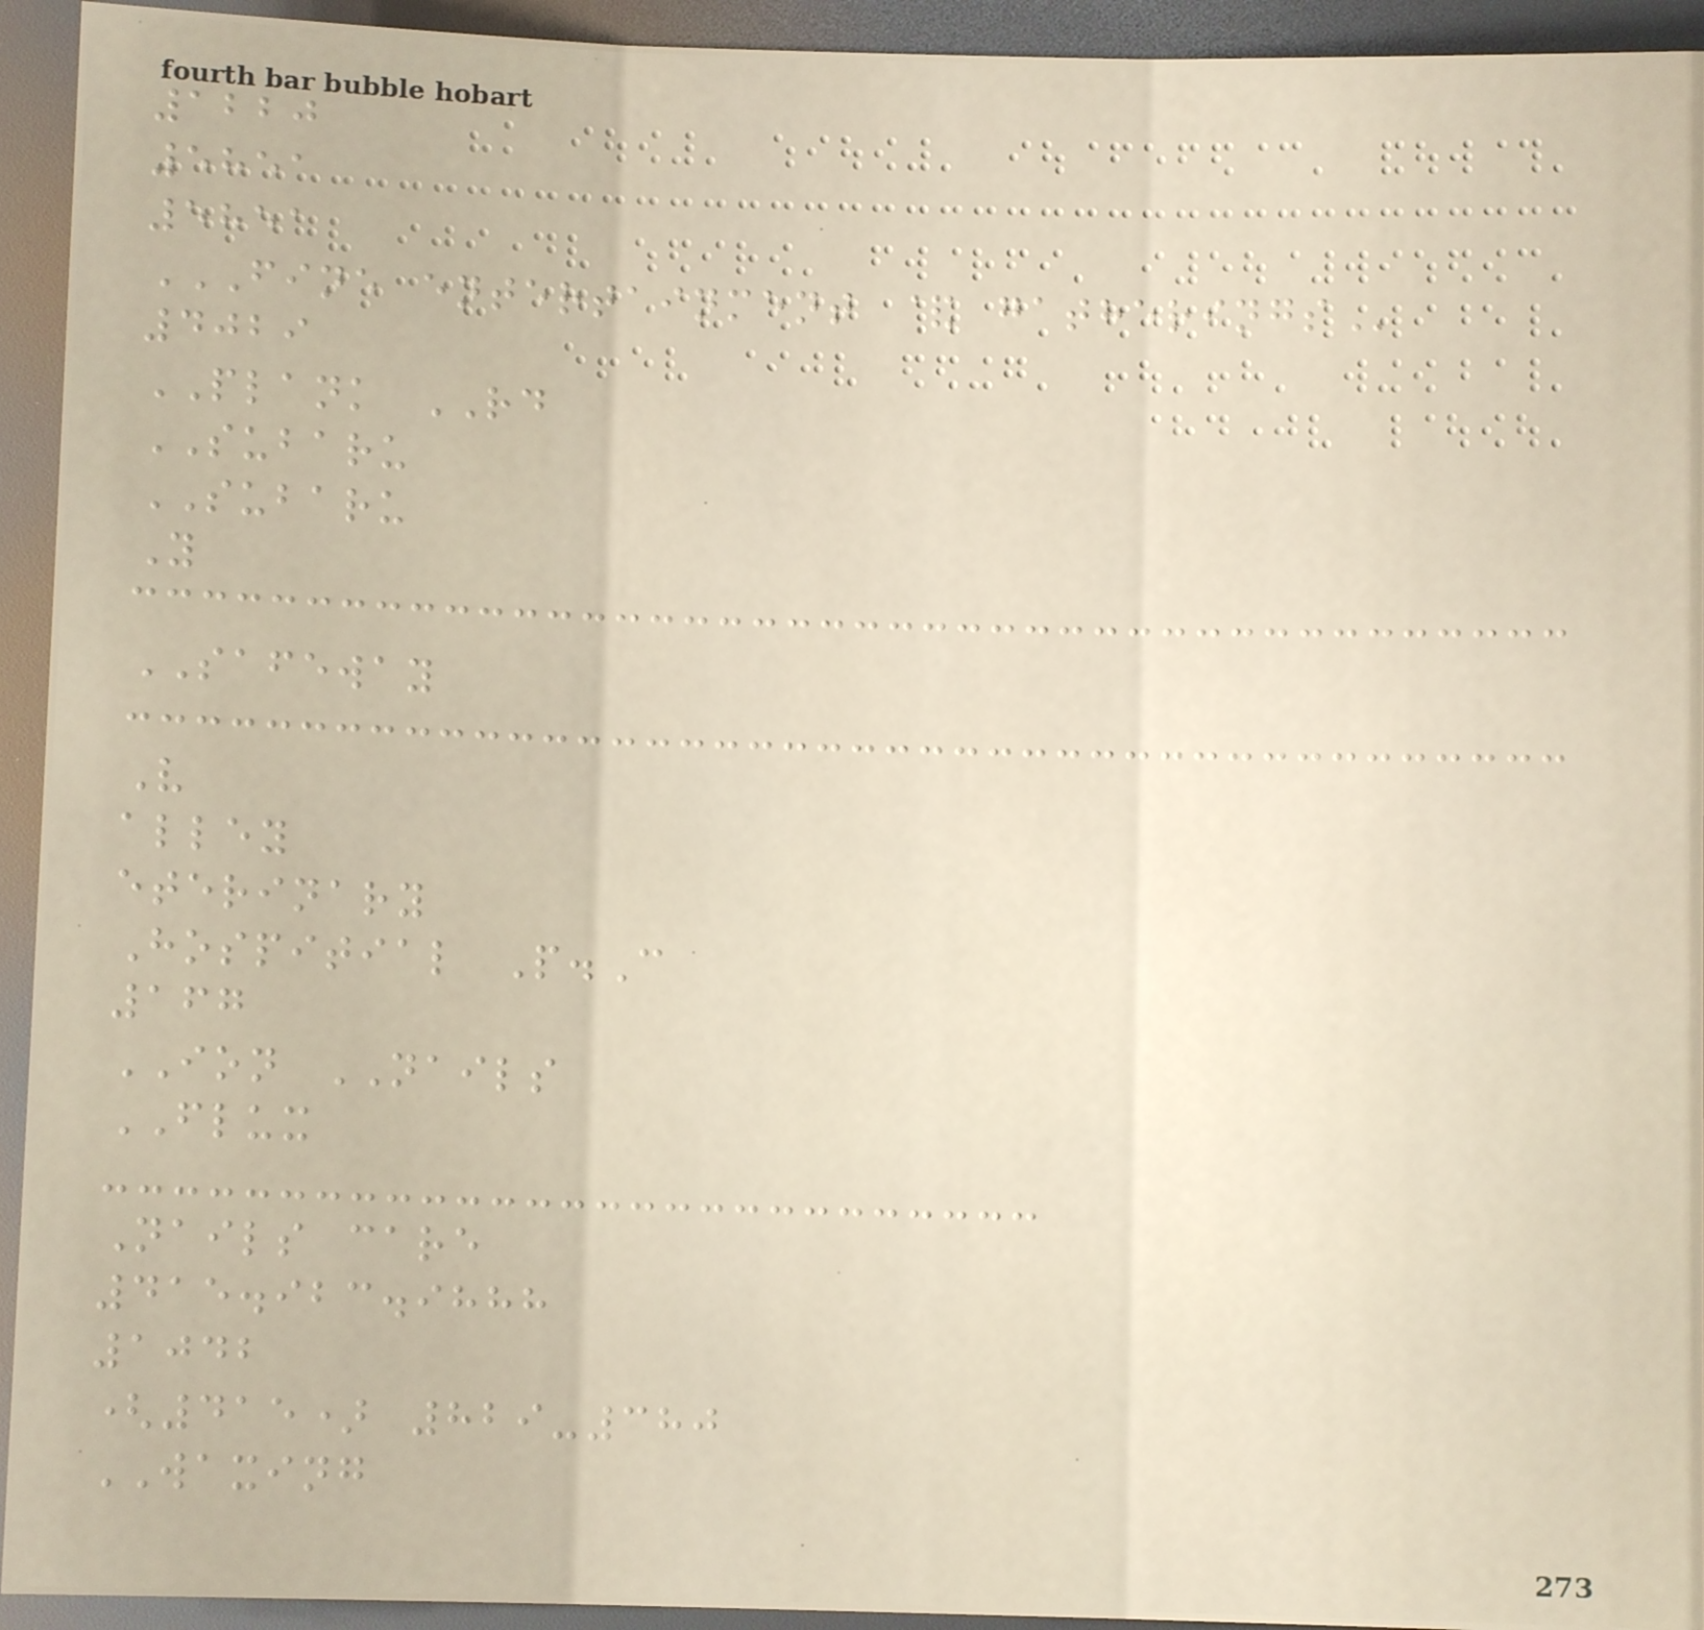1220
5851
5851
FINE ENTERTAINMENT & GATHERINGS
4029
PLANK RD
SUBARU
SUBARU
Y
SAFEWAY
V
alley
eterinary
Hospitial P.C
167
ION NAILS
FLUX
Nails care
415.923.9888
1042
(415) 829-380
WAXING
